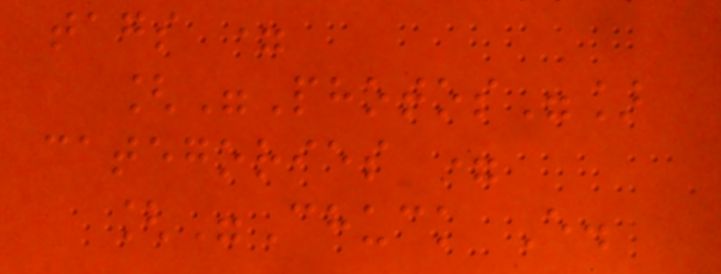tags =
["Photos"]
categories =
["Chuck E.
